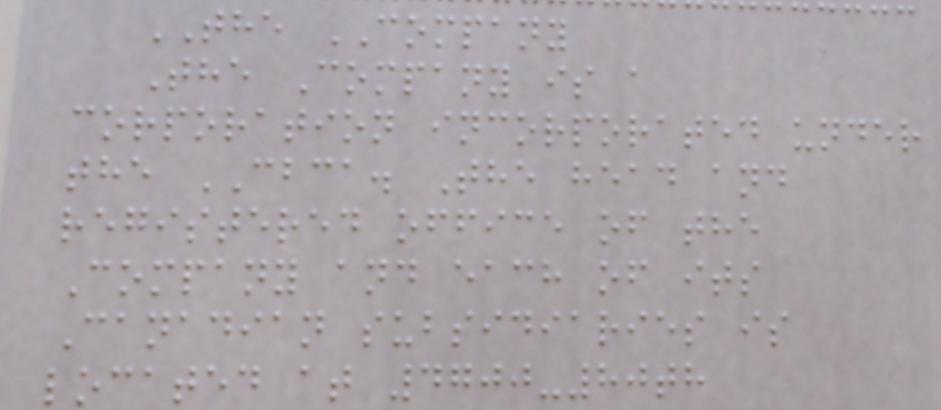THE COMPANY
The Company is a
corporation incorporated under
the CBCA. The head and
registered office of the
Company and each of its
Canadian subsidiaries is
located at 4700-80th
